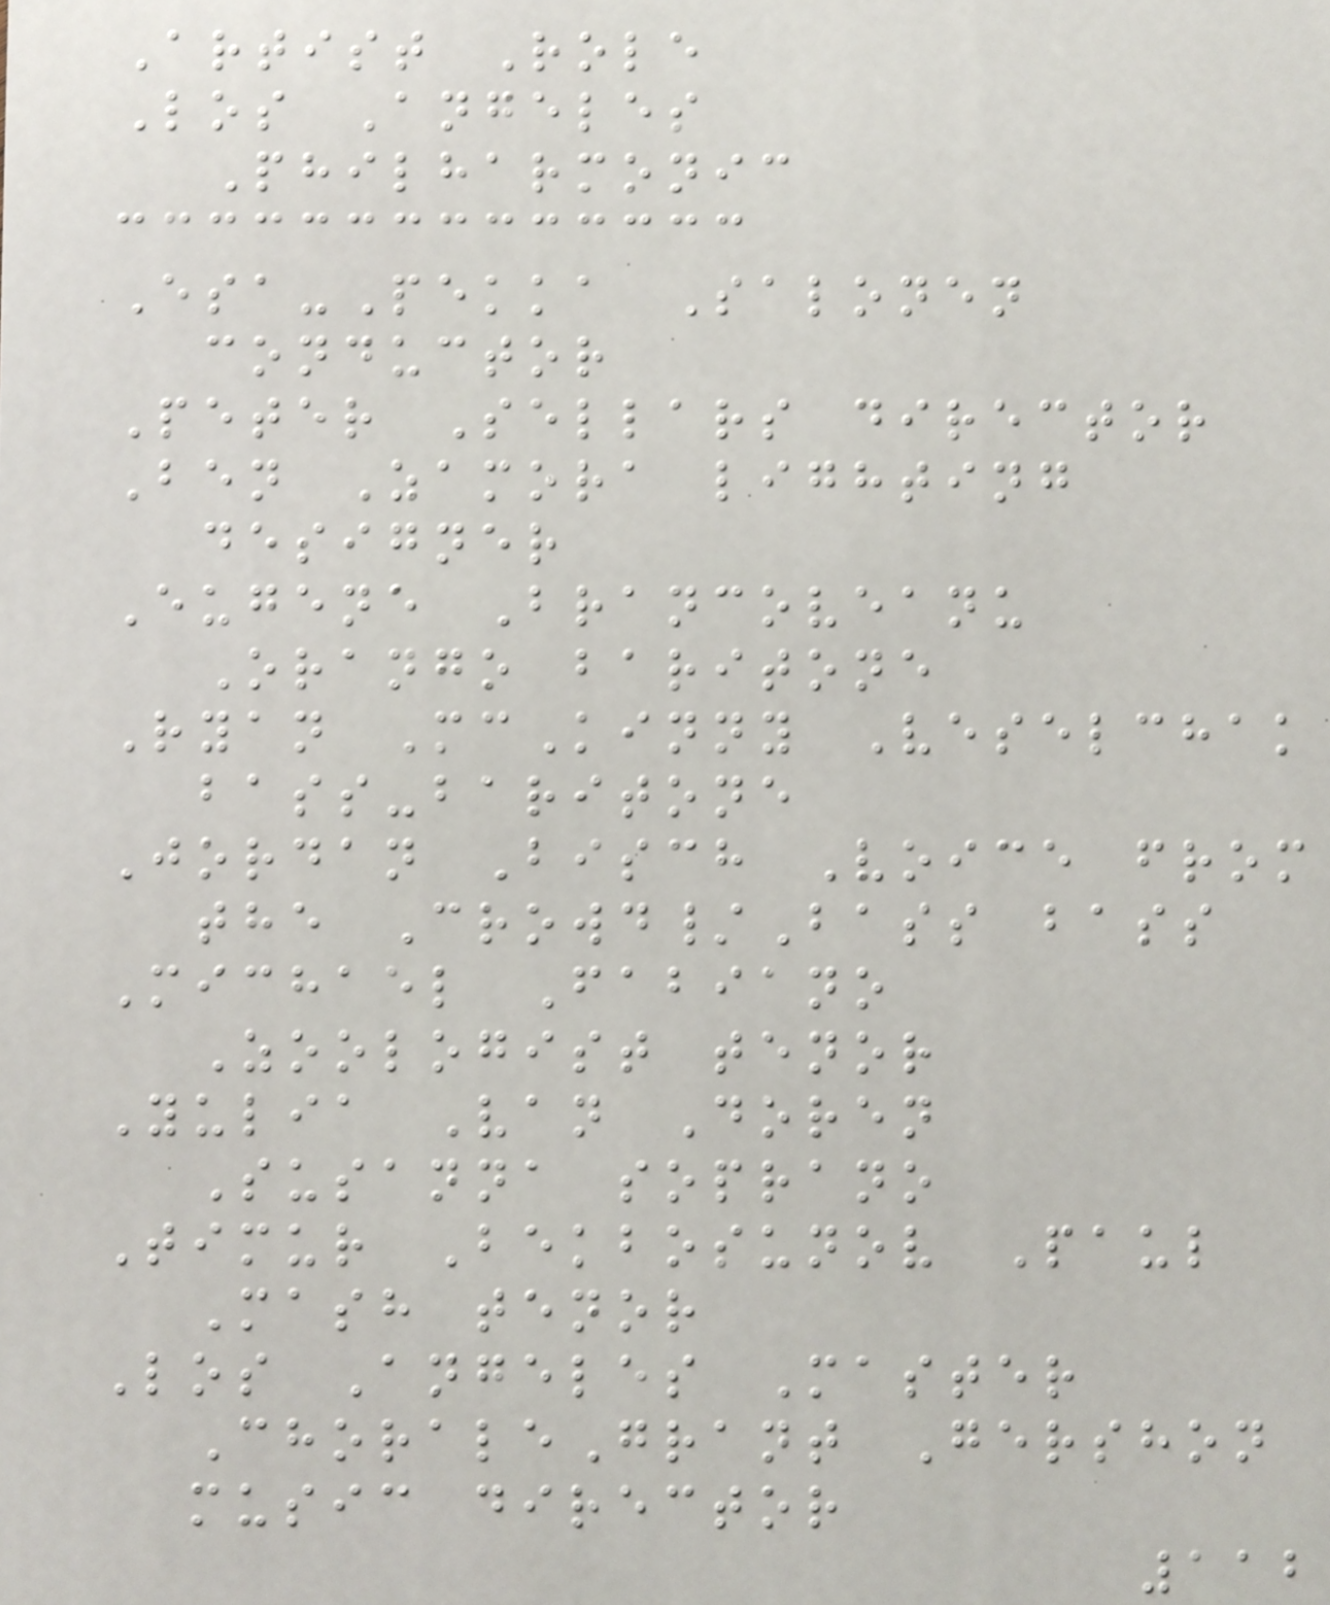Artist Role
Los Angeles
Philharmonic
Esa-Pekka Salonen
conductor
Peter Sellars director
Ben Zamora lighting
designer
Eugene Brancoveanu
Orango baritone
Ryan McKinny Veselchak
bass-baritone
Jordan Bisch Voice from
the Crowd/Bass bass
Michael Fabiano
Zoologist tenor
Yulia Van Doren
Susanna soprano
Timur Bekbosunov Paul
Mash tenor
Los Angeles Master
ChoraleGrant Gershon
music director
112
